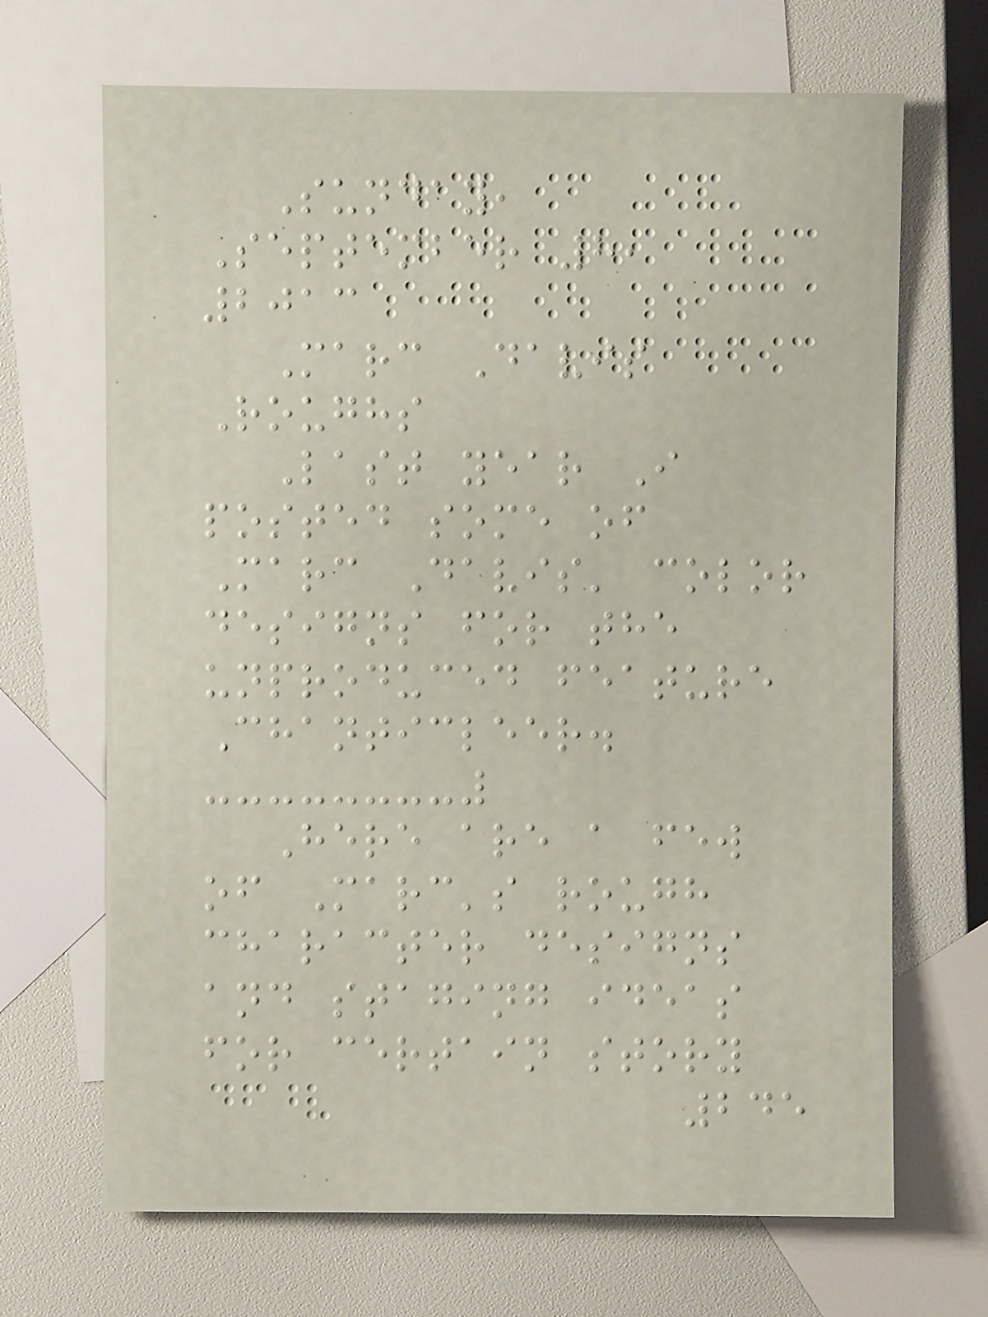Sunday,
September 8,
2013
Marc Davis
Roughs
Last year I
posted some of
Marc Davis' color
designs for the
unproduced feature
Chanticleer.
Here are a few
of Marc's rough
character designs
and staging ideas
for certain story
245
